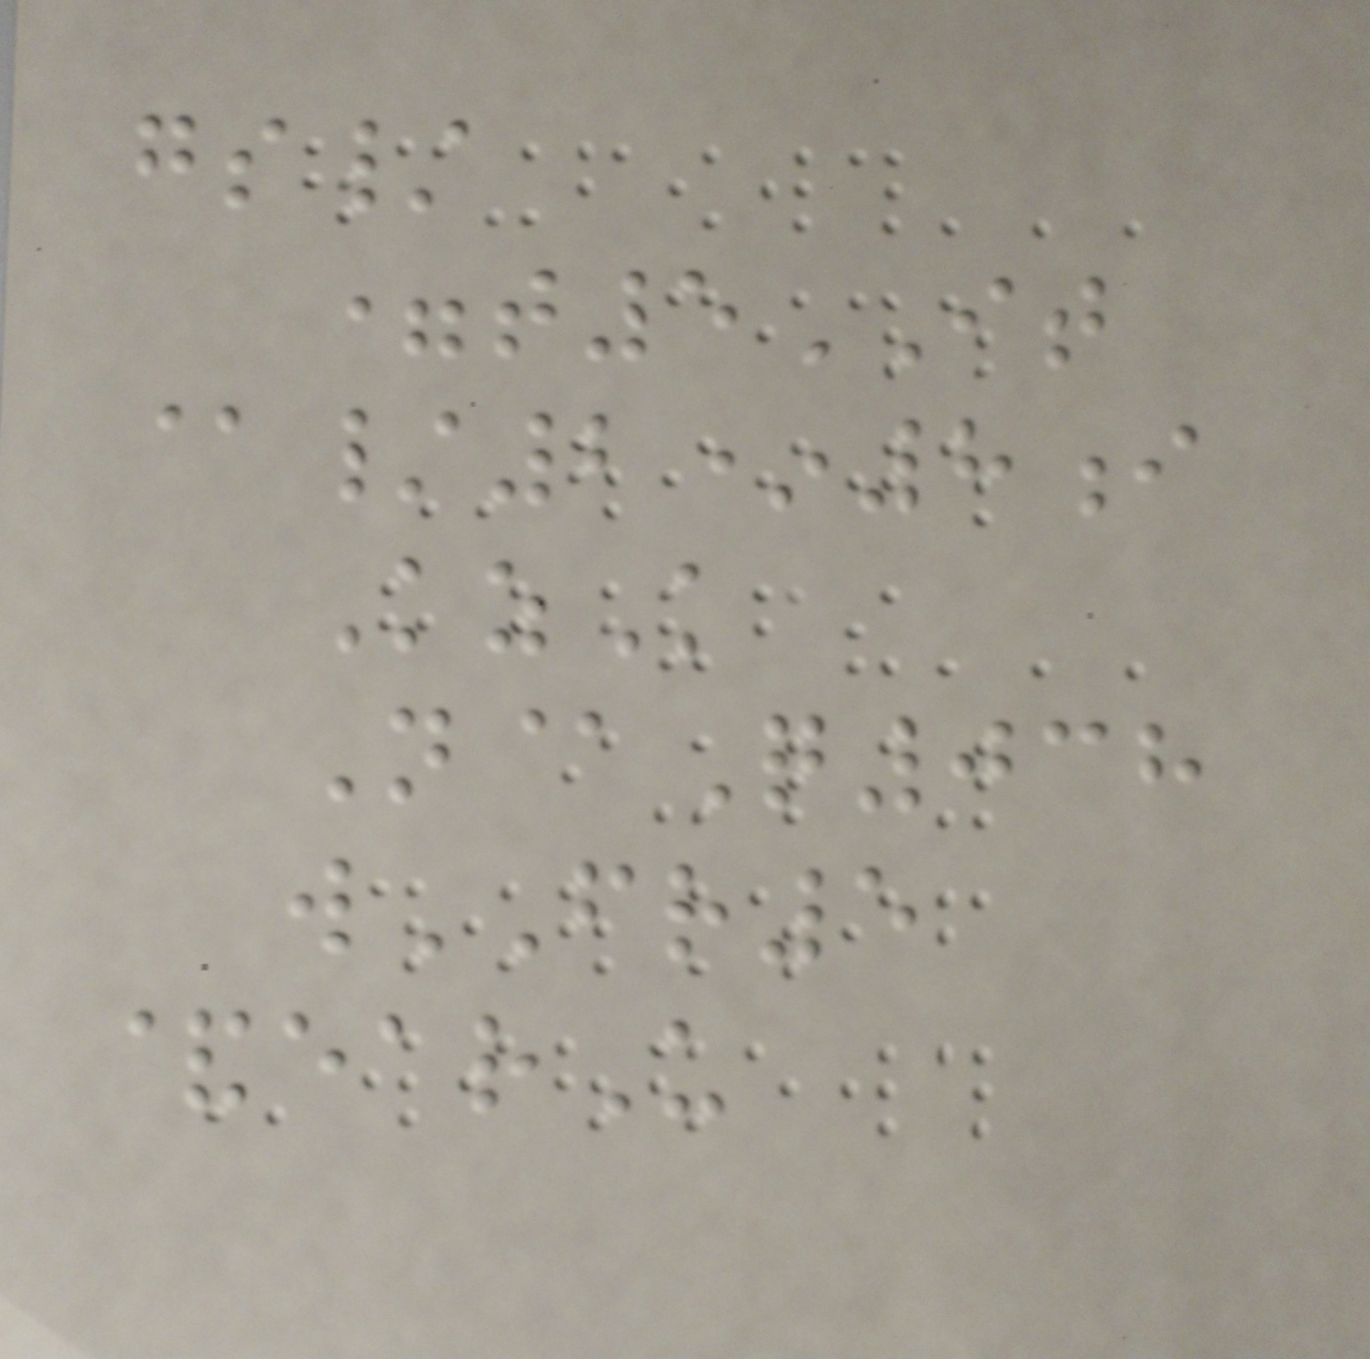gs/
=t5IT
@/2*8i
KzK
N@Q038
wFR5
&earU
